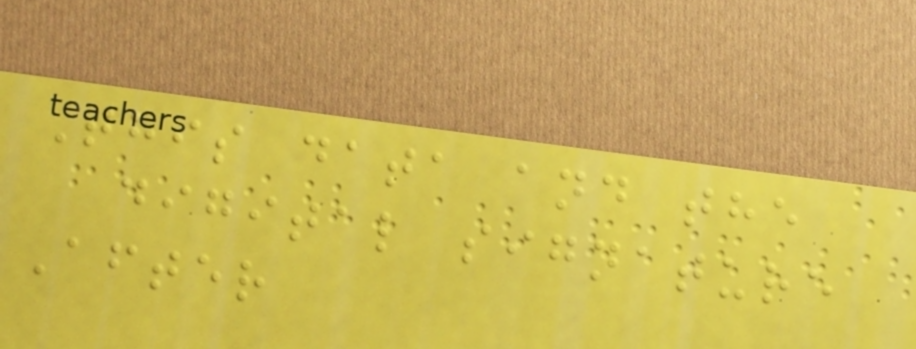This data and the
digital signature
After
